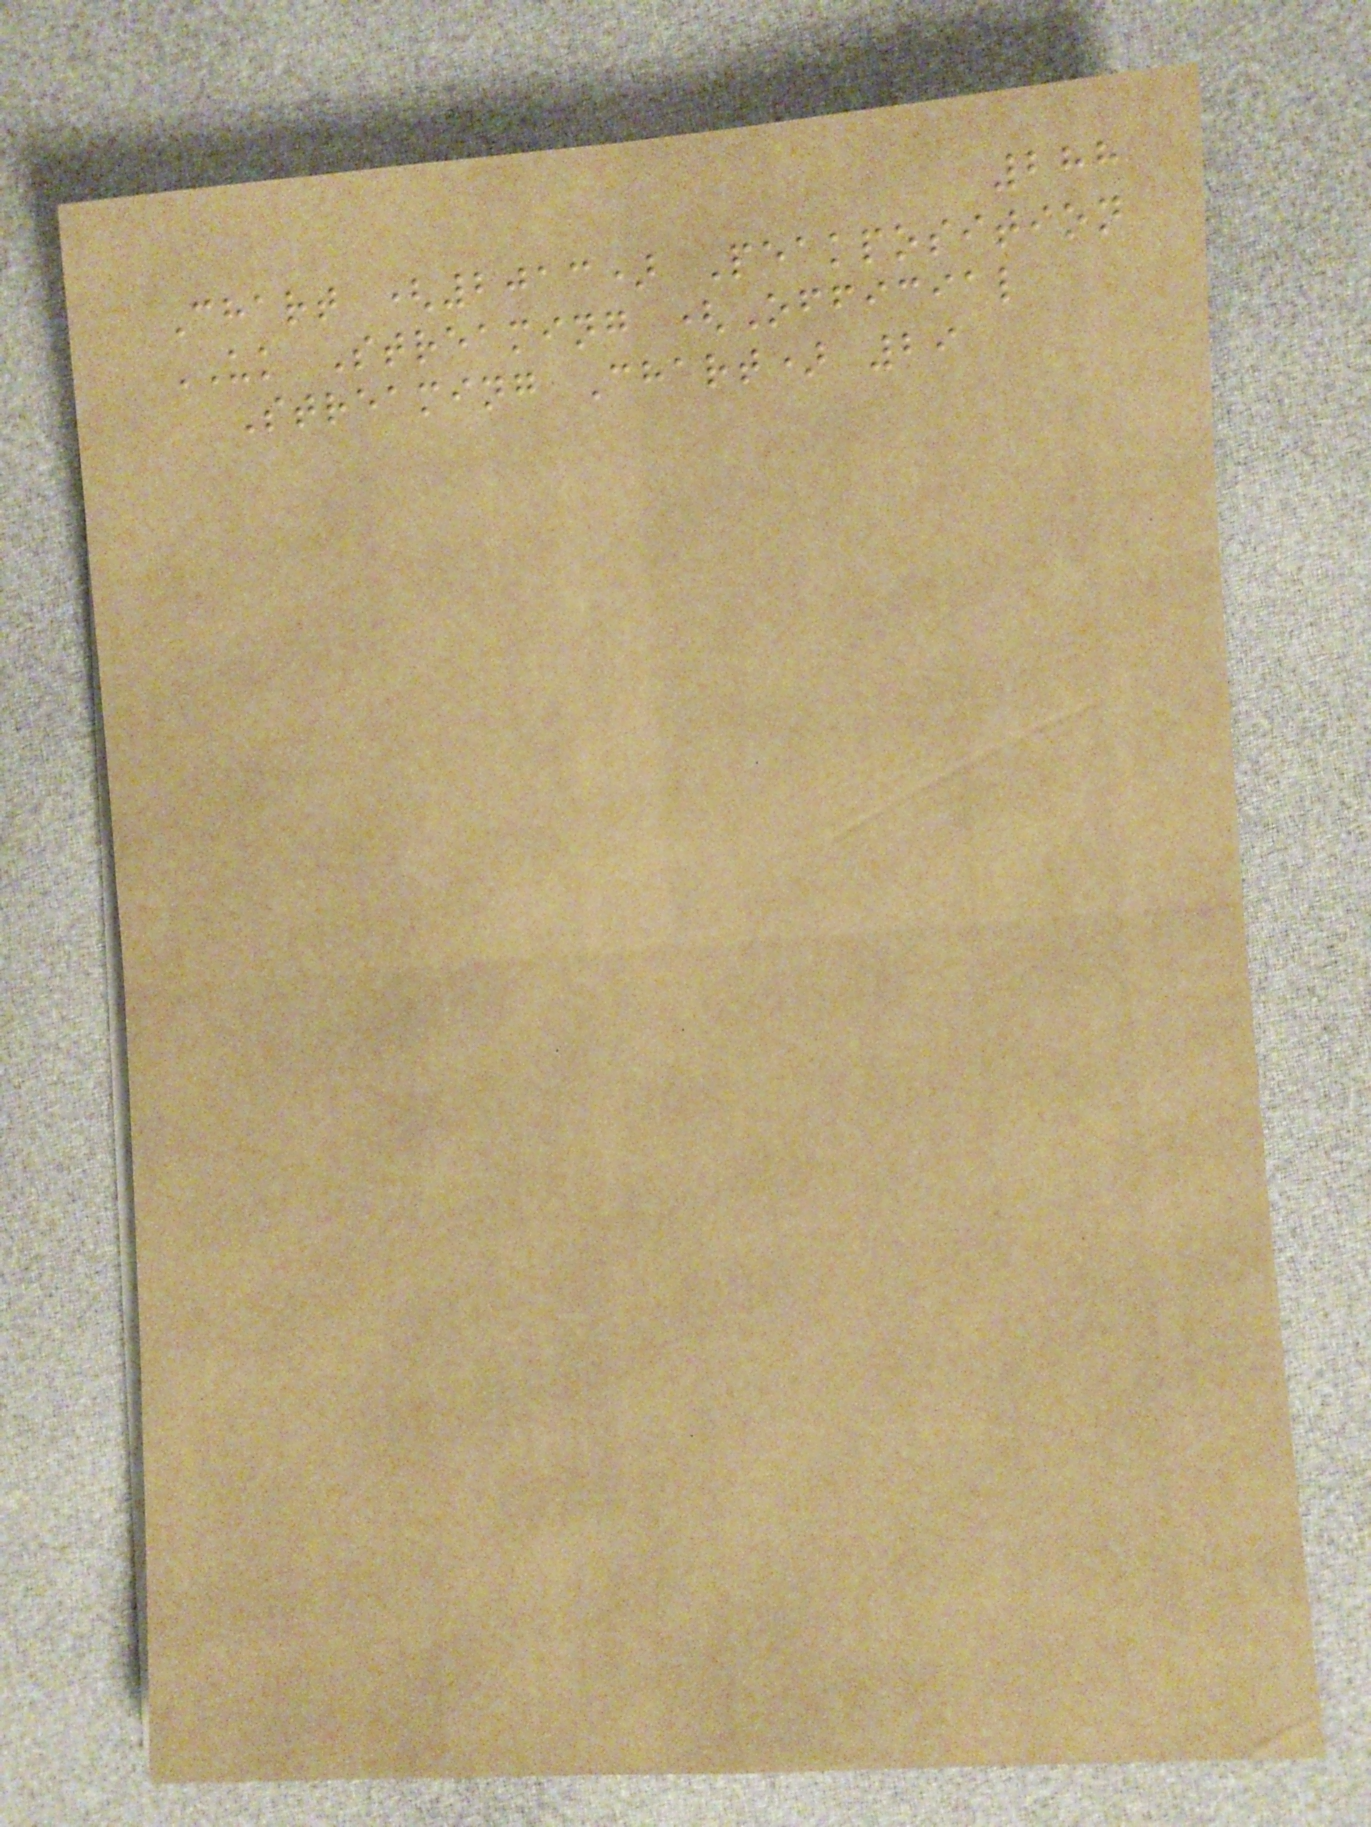288
Chart (2013) Peakposition
UK Streaming (Official
Streaming Chart) 29
